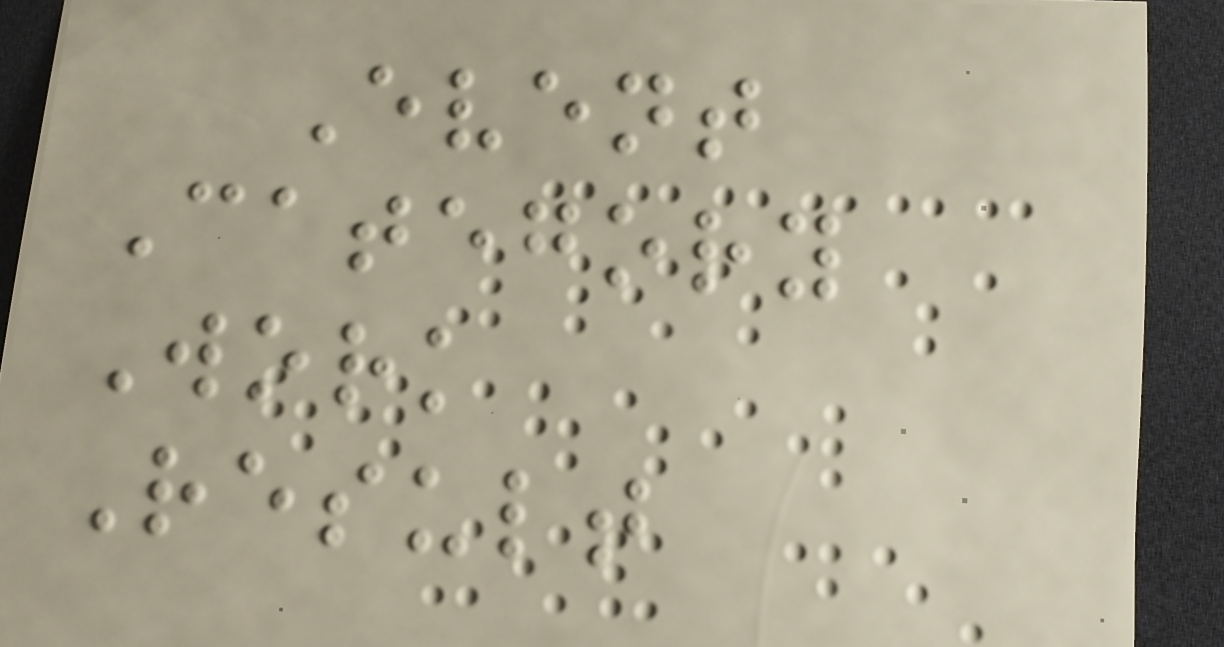Event
Category
Work
Result
